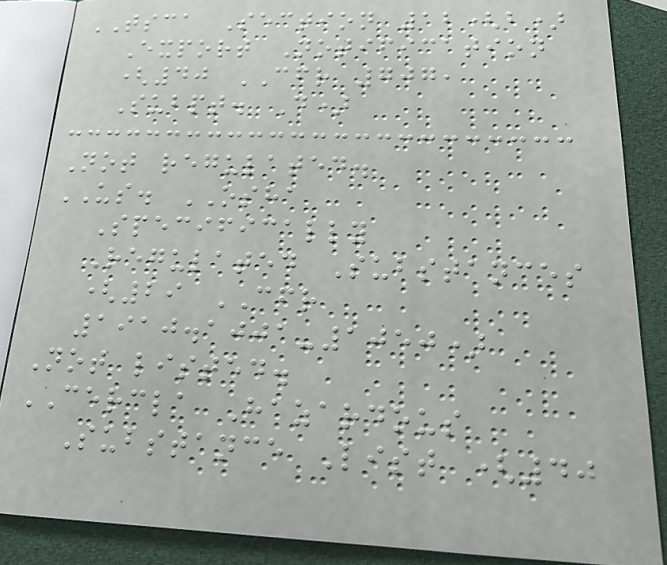TSCA Section 12(b)
Export Notification
(40 CFR 707,
Subpt. D)
Not regulated.
US. OSHA
Specifically
Regulated Substances
(29 CFR
1910.1001-1050)
Not listed.
CERCLA Hazardous
Substance List (40
